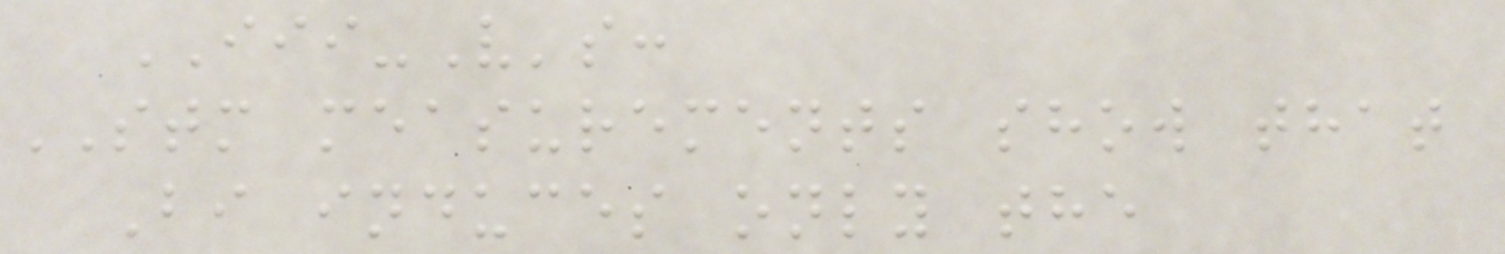III-V's:
STM measurements show that
Bi induces only the
